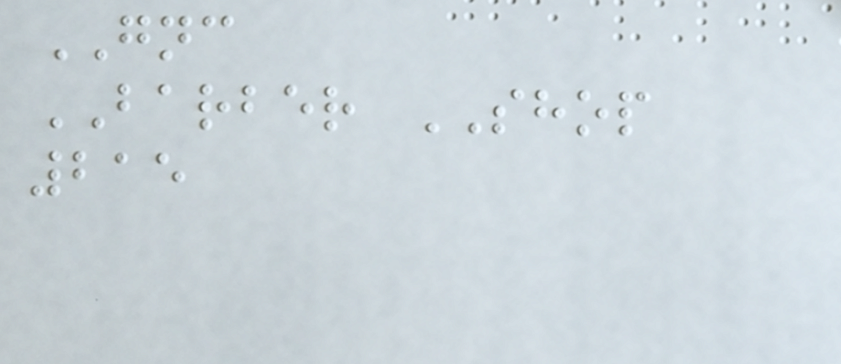GNC
BARBER SHOP
215
